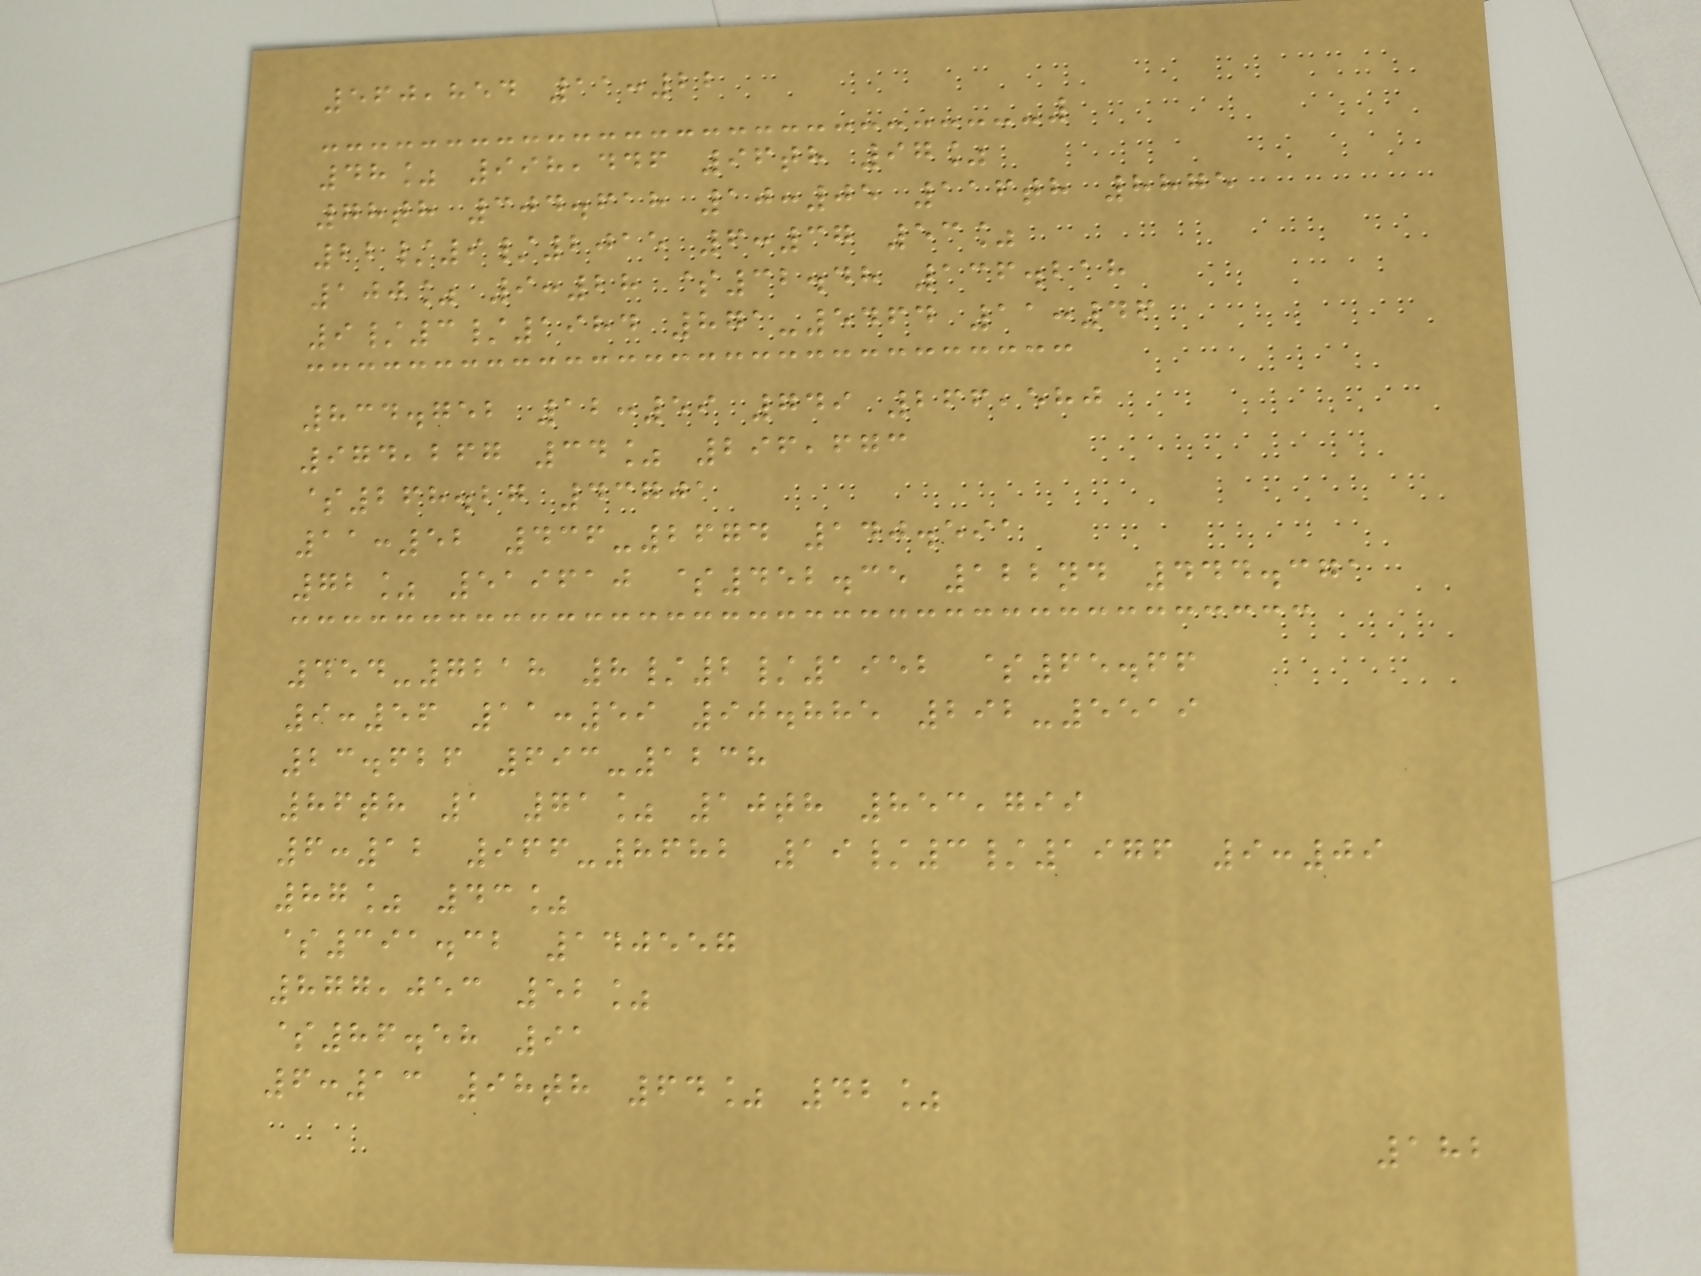560,854 11:22
48% 998,446 96th 97%
78th 304.618 10:05 116th 8875
22/9/2015 6:37 53%
100% 9:28 $32.48 136.218
9/3/1984 871-5464 11:46
834.752 12:59 749 266,580
974,267 34% 296,673
$268.27 43701
11:52 436-2674 140.591
72% 519610 $452.35 122nd 444.371
454-7218 8/2/1952 $65.66
9:56 11:59 90.885 292-5519
23.626 693-1238
86th 1 71% 10th 853,799
6:12 966-8682 19/3/1976 9:09
87% 43%
$391.32 140557
877,053 52%
$86.58 91
6:13 98th 64% 42%
182
